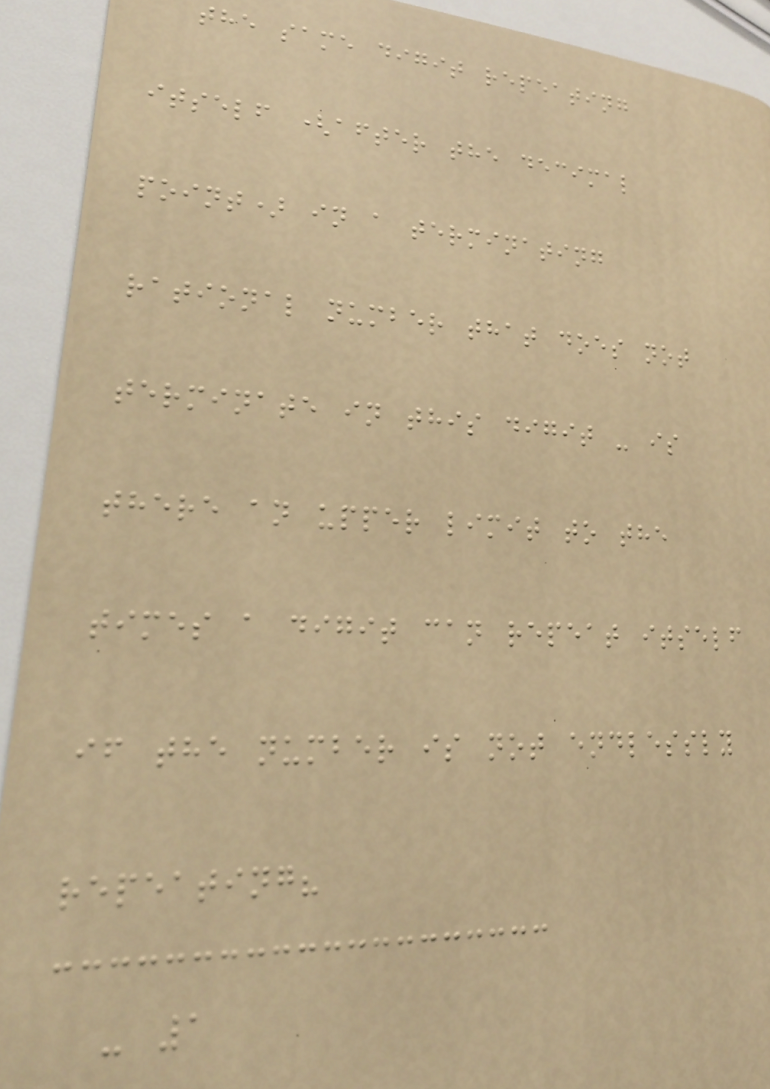the same digit repeating
itself (after the decimal
point) in a terminating
rational number that does not
terminate in this digit - is
there an upper limit to the
times a digit can repeat itself
if the number is not endlessly
repeating?
- 1
